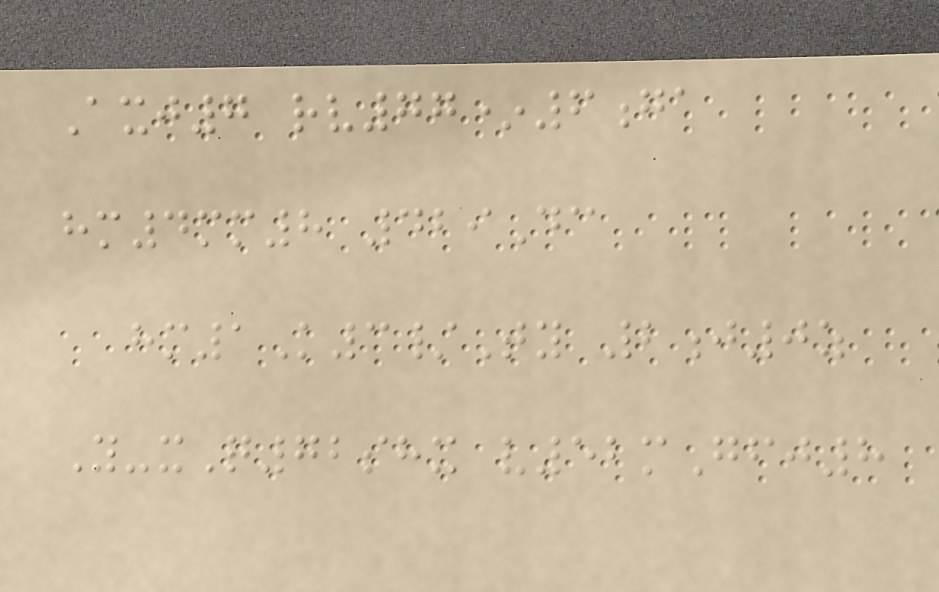Axj7 rv77*6ga
hm4mm8 429Dc
hm1K3/Ty 2j0z
Y-xQ72shx v52mGfj8
